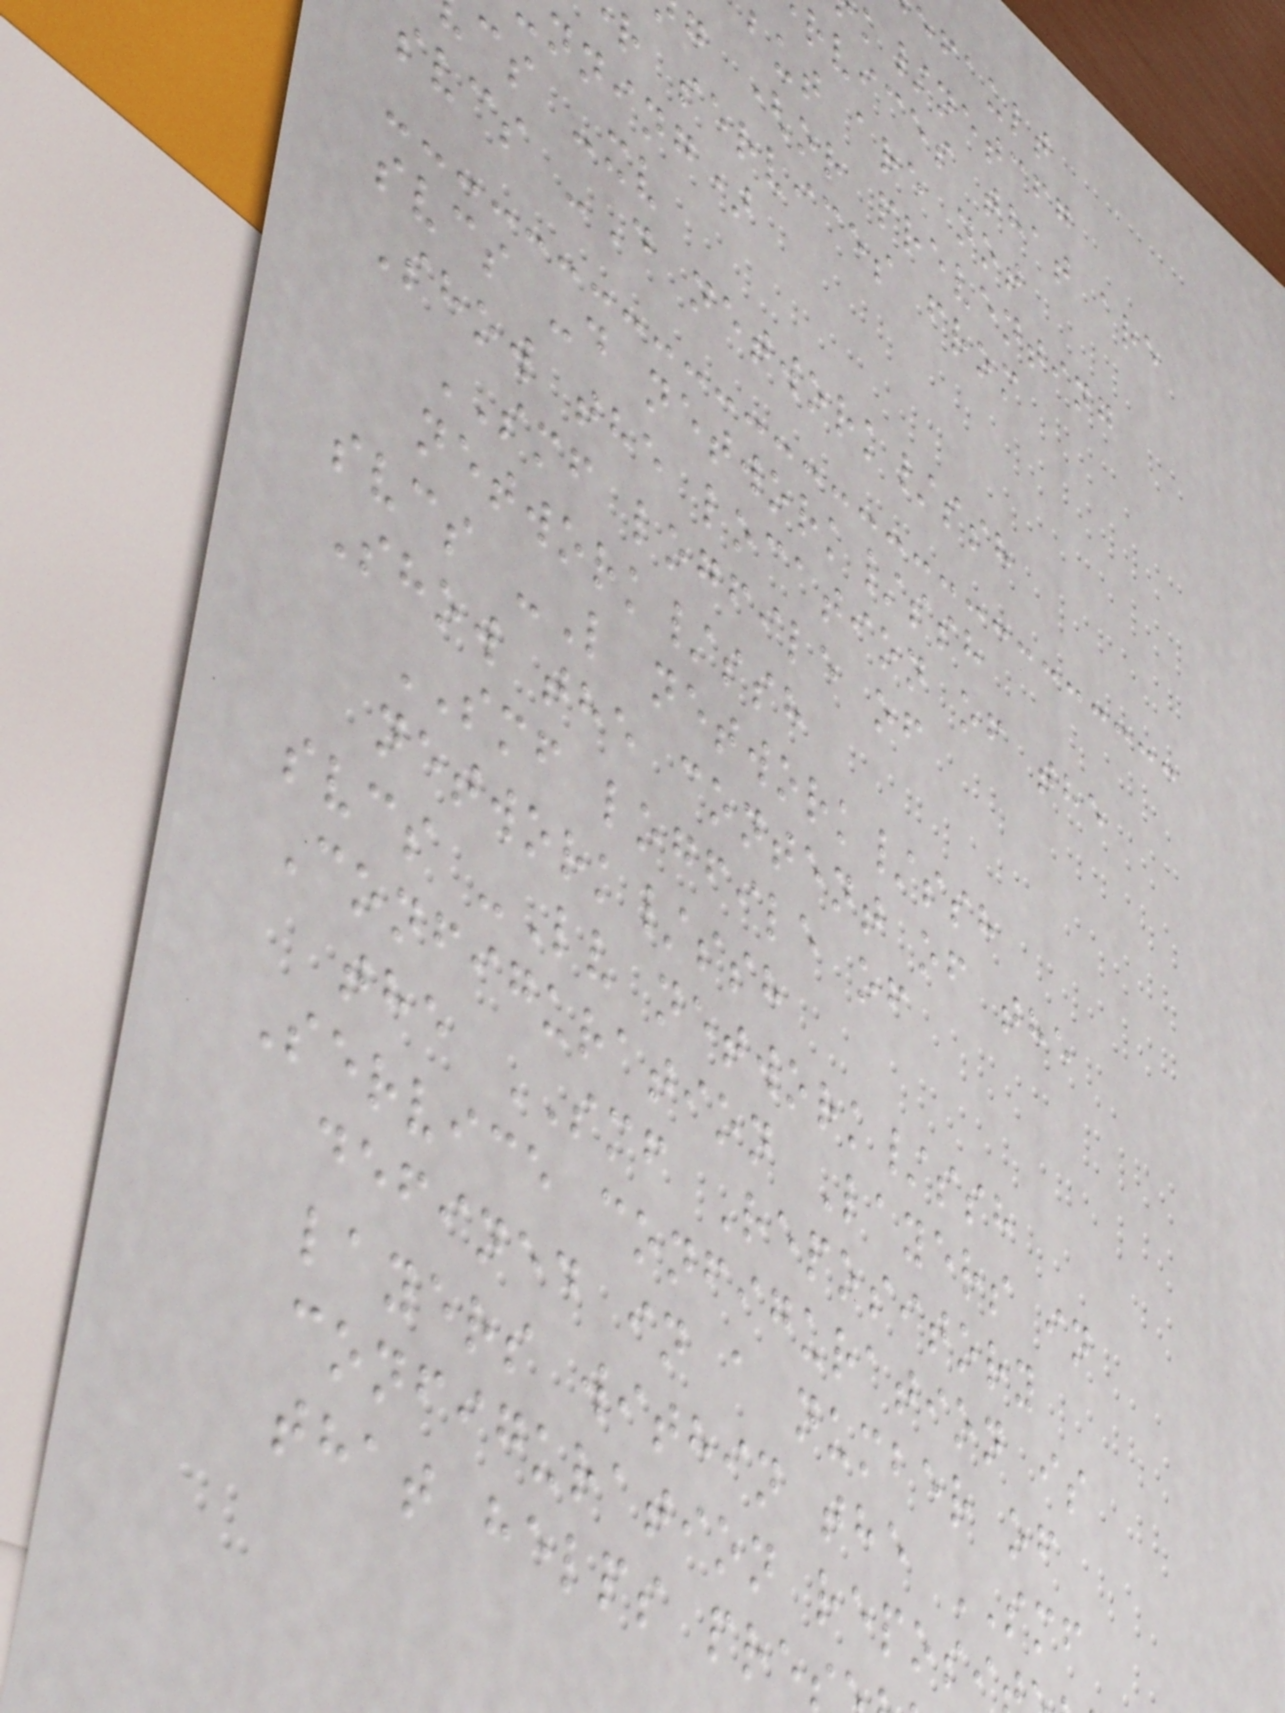efault
k/netcfg
rvices that are
but are not
g (or preventing
r services from
nning)
cs -xv
svcs -D network/ssh
svcs -d network/ssh
Show the location of the
SMF logfile of
network/ssh
svcs -L network/ssh
Show the content of the
SMF logfile of
network/ssh
svcs -Lv network/ssh
Configuration Layers in
the SMF Repository
Service configuration is
defined in a number of
layers within the SMF
configuration reposi
that helps pre
